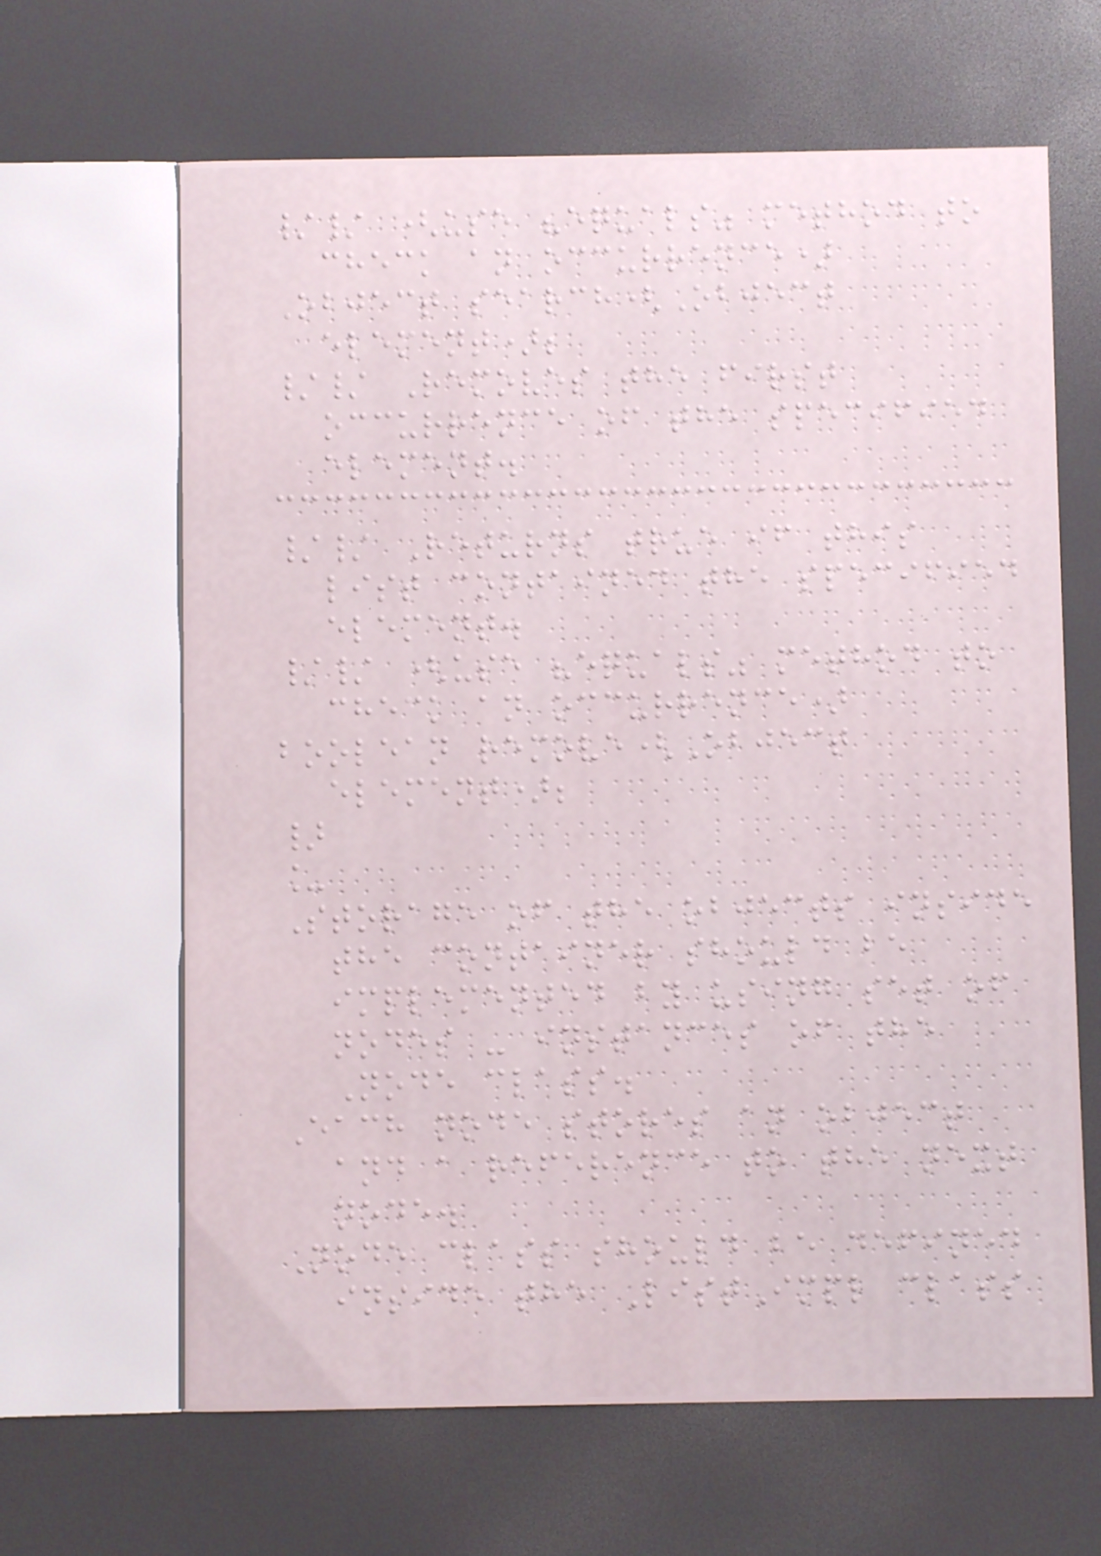// (use "equals" method to
check an occurrence)
Object search(Object
element);
// Removes the first
occurrence of the specified
element.
// Returns true if this
list contained the specified
element.
// (use "equals" method to
check an occurrence)
boolean remove(Object
element);
}
_
Storage of the objects inside
the container should be
implemented by using set of
nodes - instances of the
Node class.
Each node stores an object
and a reference to the next
node.
Node class should be defined
inside the ListImpl class
